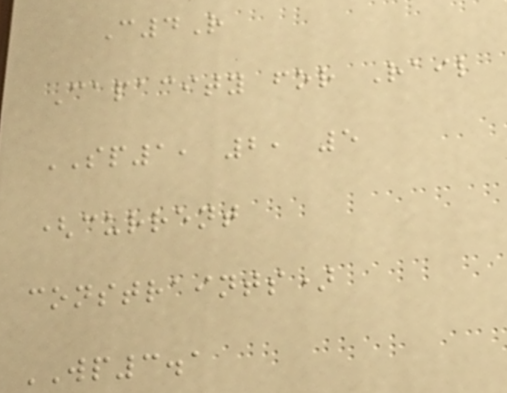C4R
Capacity for Rail
SP1, 2, 5
(current
constraints)
WP3.1
